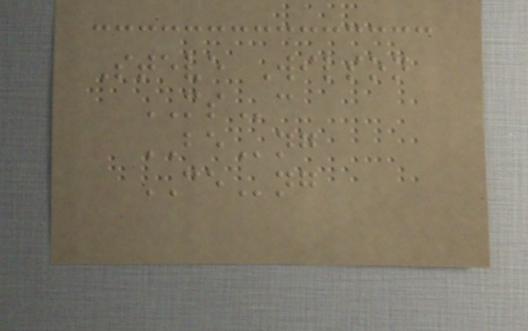Steve Wilson
MSc
BEng
CEng
